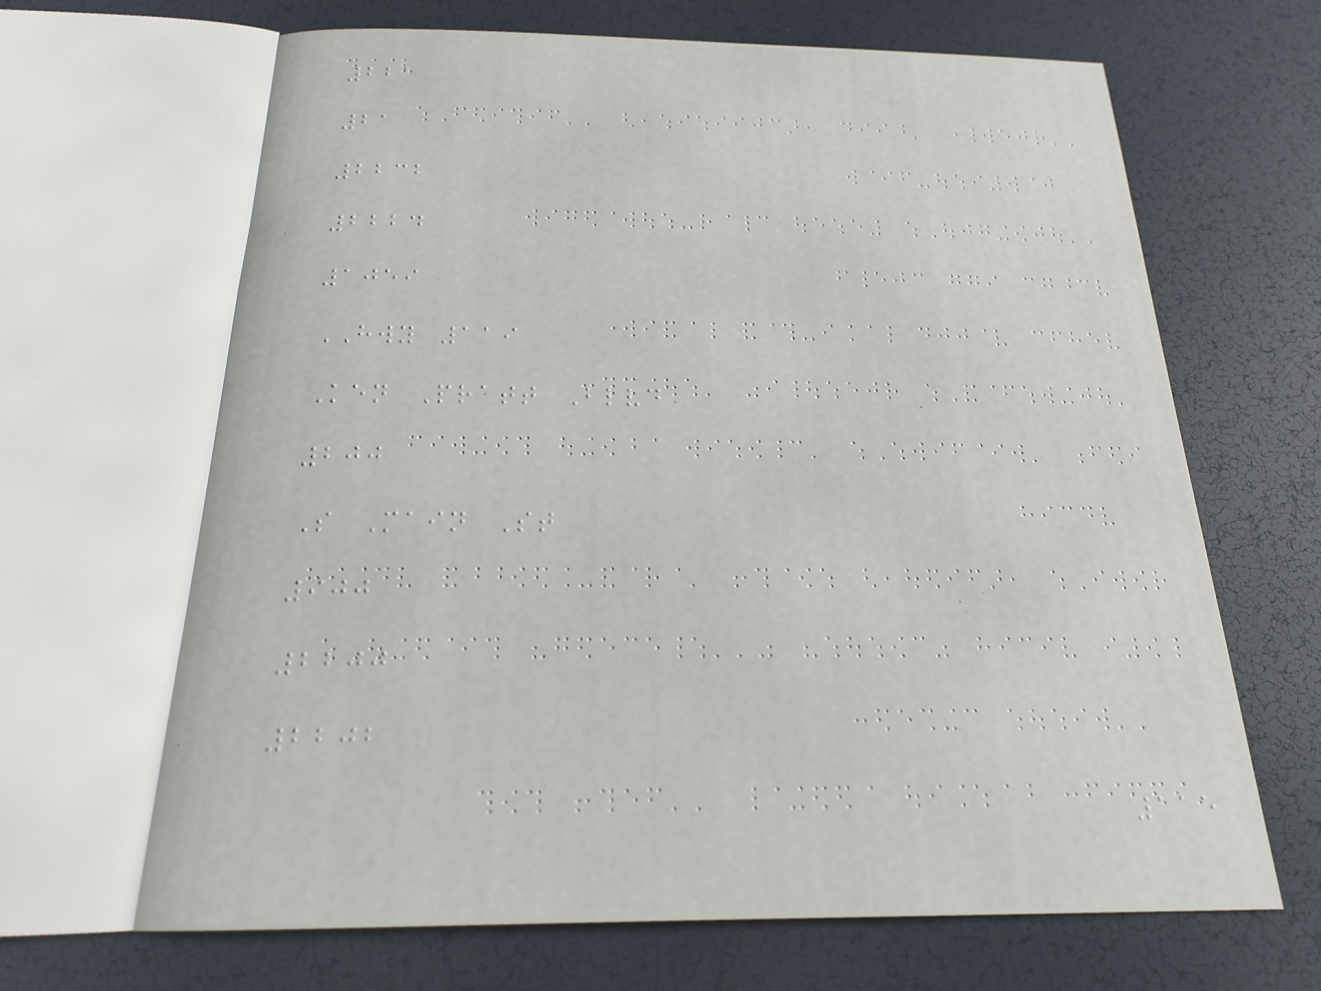221
21
2232
2224
1059
HWY 119
Ken Pratt Blvd
200
S Main St
900
2200
2202
115
